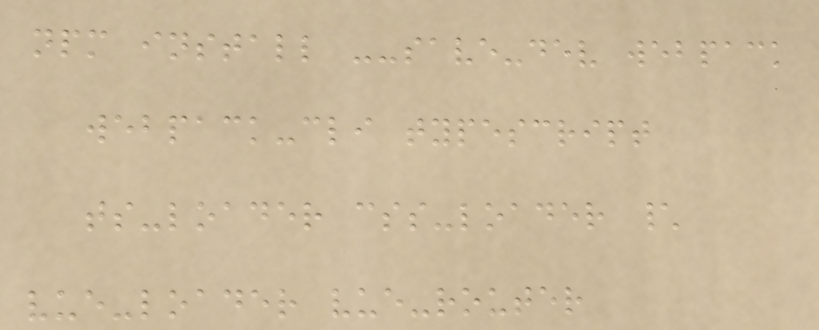npm install --save-dev webpack
webpack-cli typescript
ts-loader css-loader \
vue-loader vue-router
